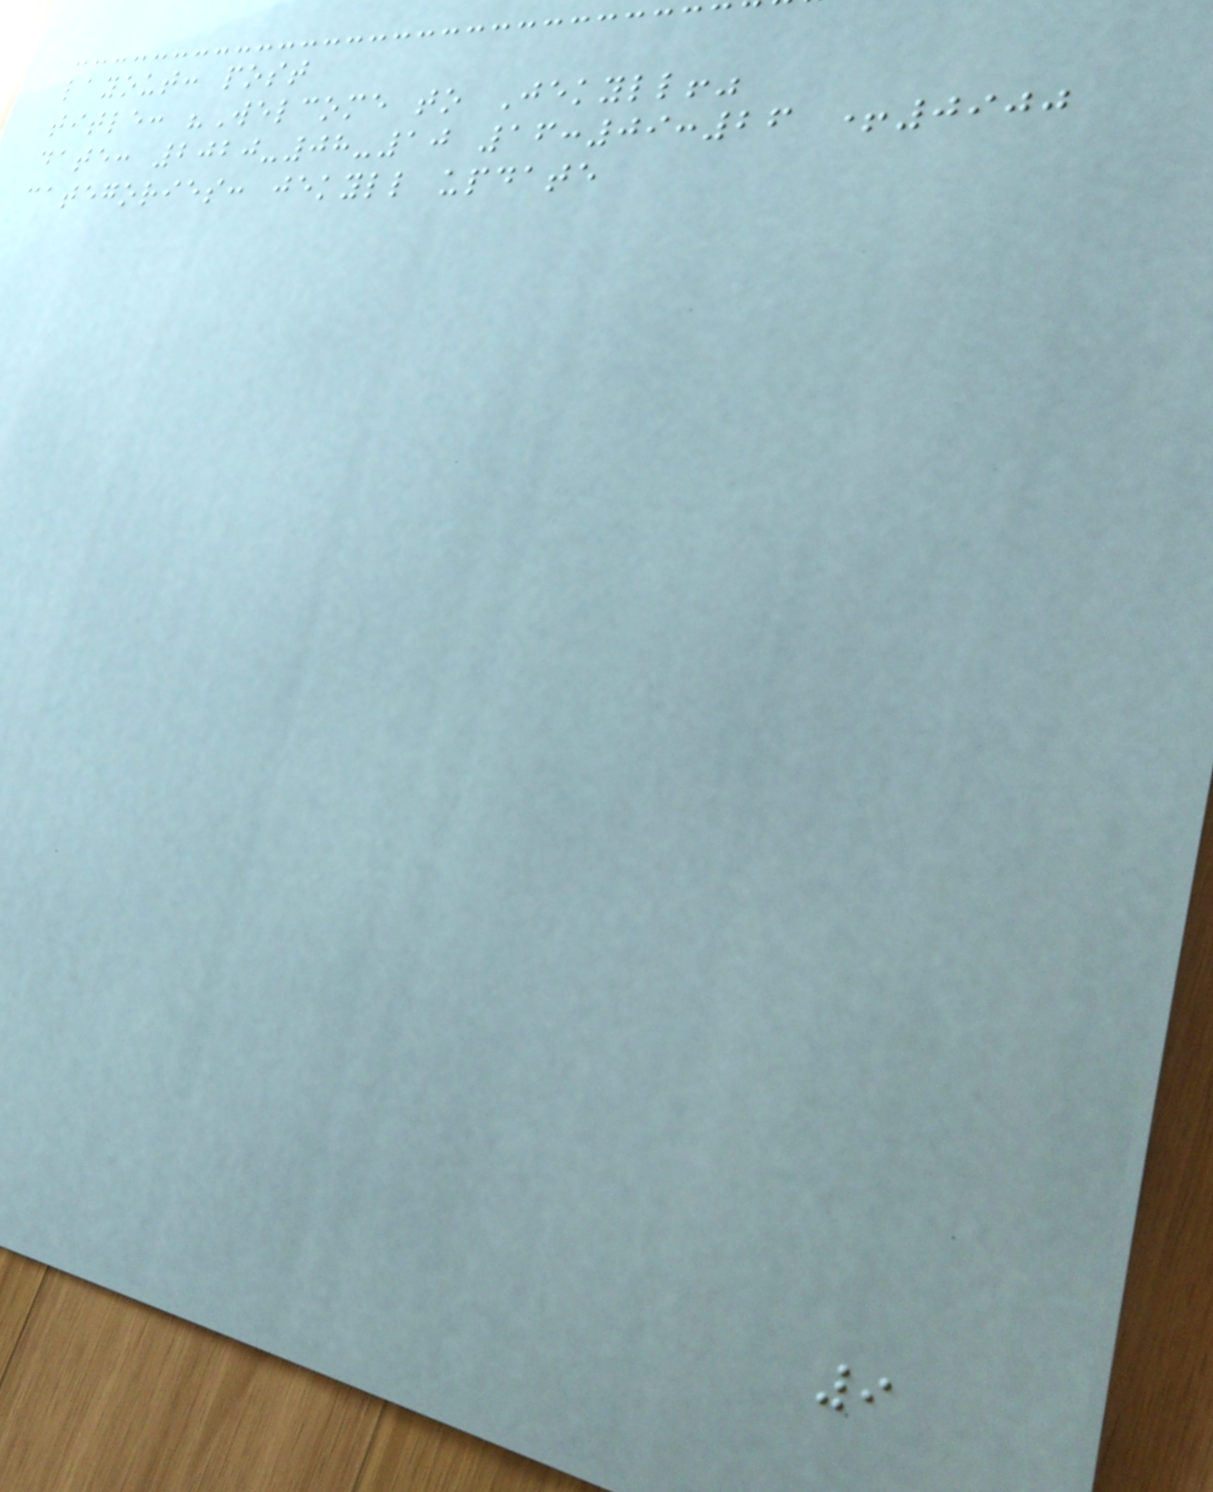layout: post
title: "Welcome to Jekyll!"
date: 2020-08-10 16:09:26 +0900
categories: jekyll update
9
